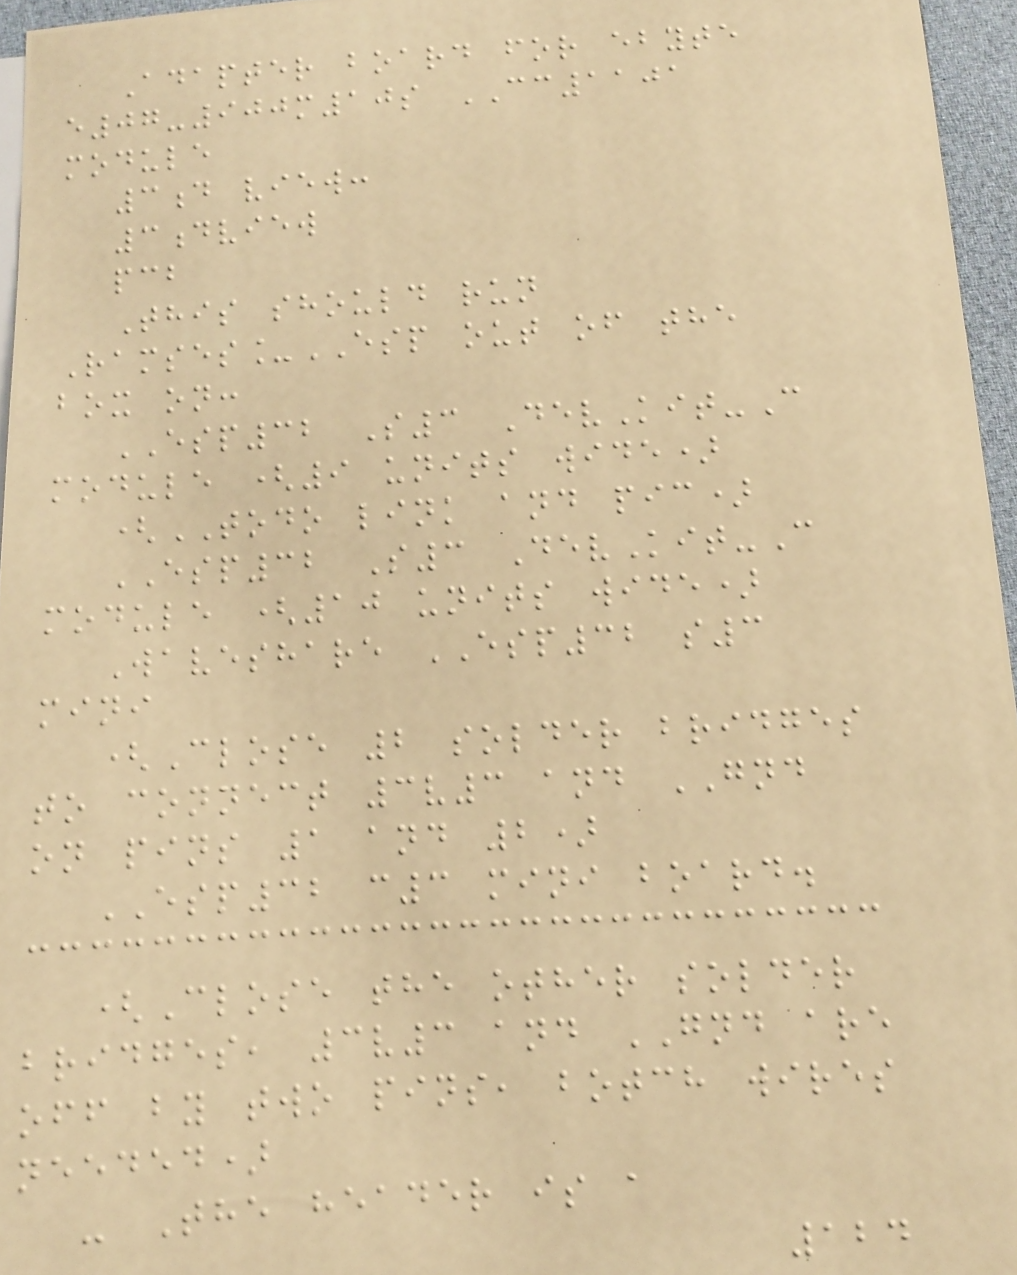Adapter board for ebyte
e07-900m10s CC1101
module
3d view:
3dview
pcb
This should run
Ramses_ESP out of the
box on:
ESP32 S3 DevKit-C
module (9 units wide)
(TODO link and pic)
ESP32 S3 DevKit-C
module (10 units wide)
Waveshare ESP32 s3
mini
(Close 2 solder bridges
to connect 3v3 and GND
on pins 1 and 2)
ESP32 c3 mini board.
(Close the other solder
bridges, 3v3 and GND are
off by two pins, botch wires
needed)
- The header is a
124
